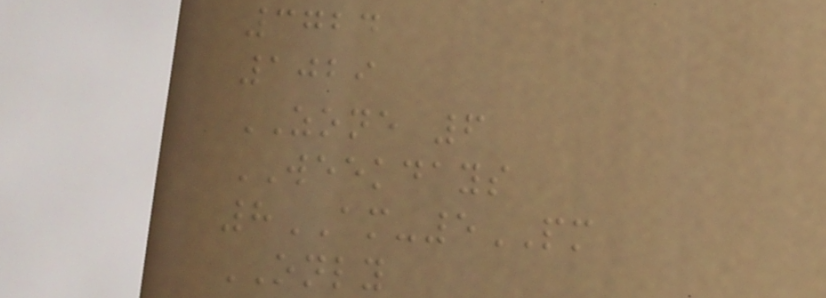3724
1029
ZONE 6
WEEKDAYS
8AM-5PM
ONLY
